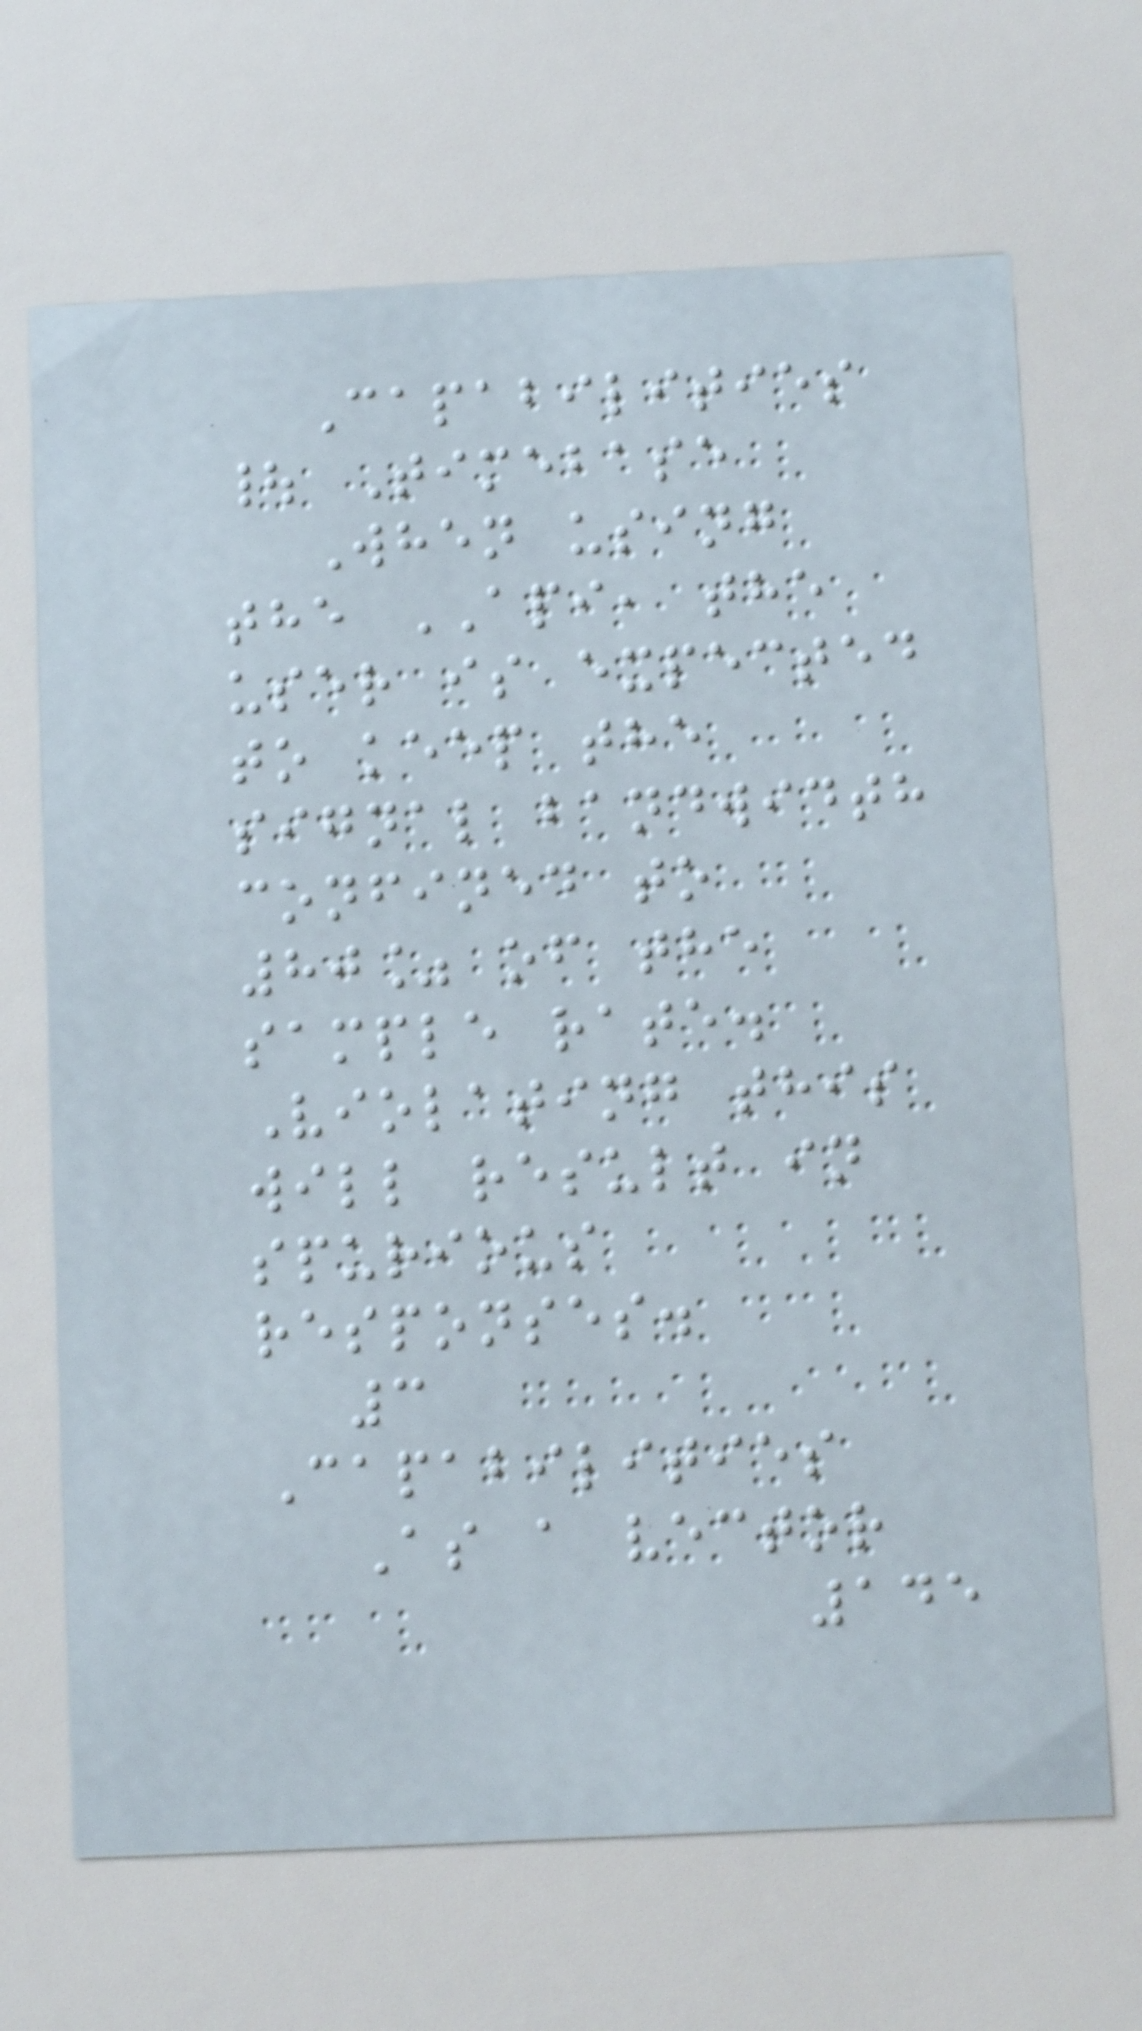Capabilities
| Timebase
When using
the API, the
user is expected
to keep the
signal bandwidth
confined to
80% of the
sample rate.
Violating this
will result in
spurious
responses.
3
Capabilities
As a vector
145
